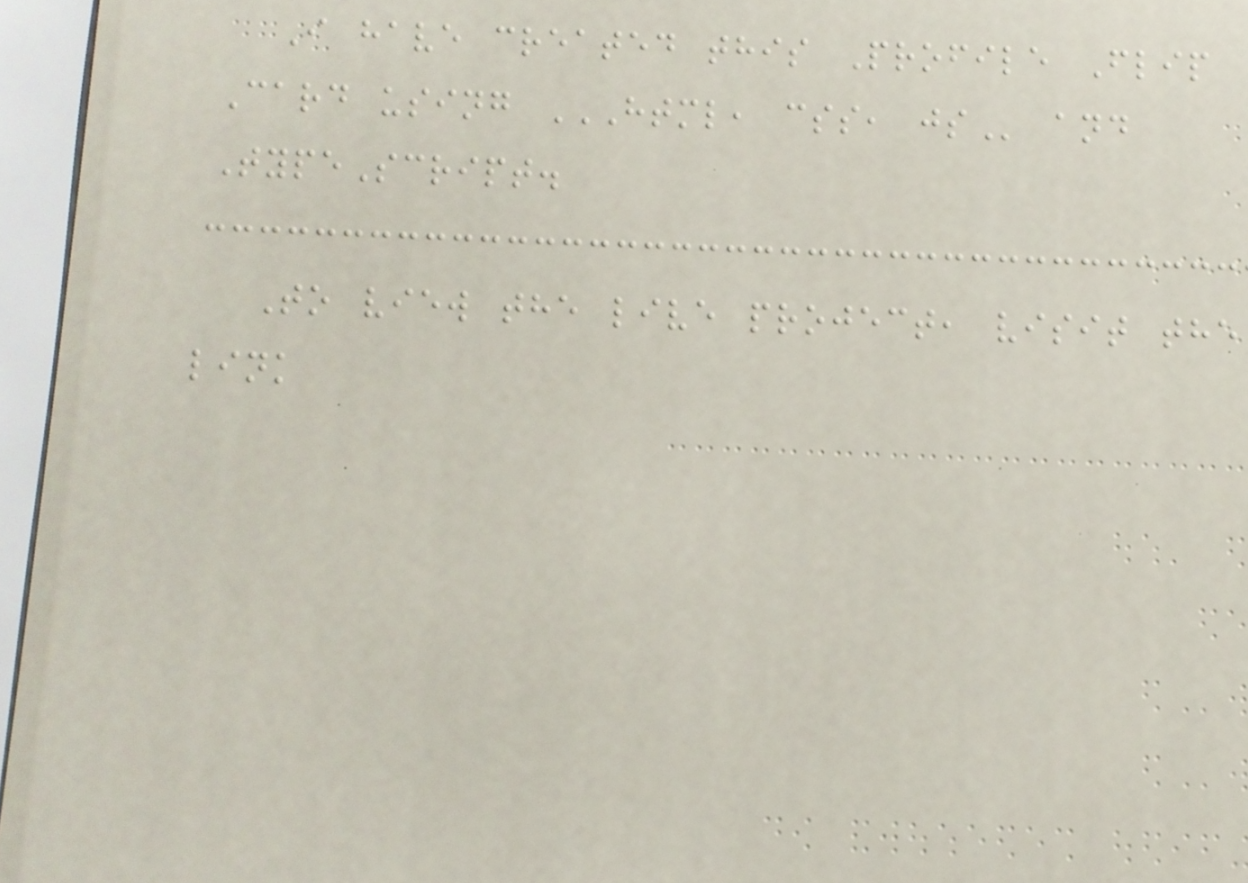I have created this Profile Flip
Card using HTML, CSS, JS and
TypeScript.
To view the live project, visit the
link
